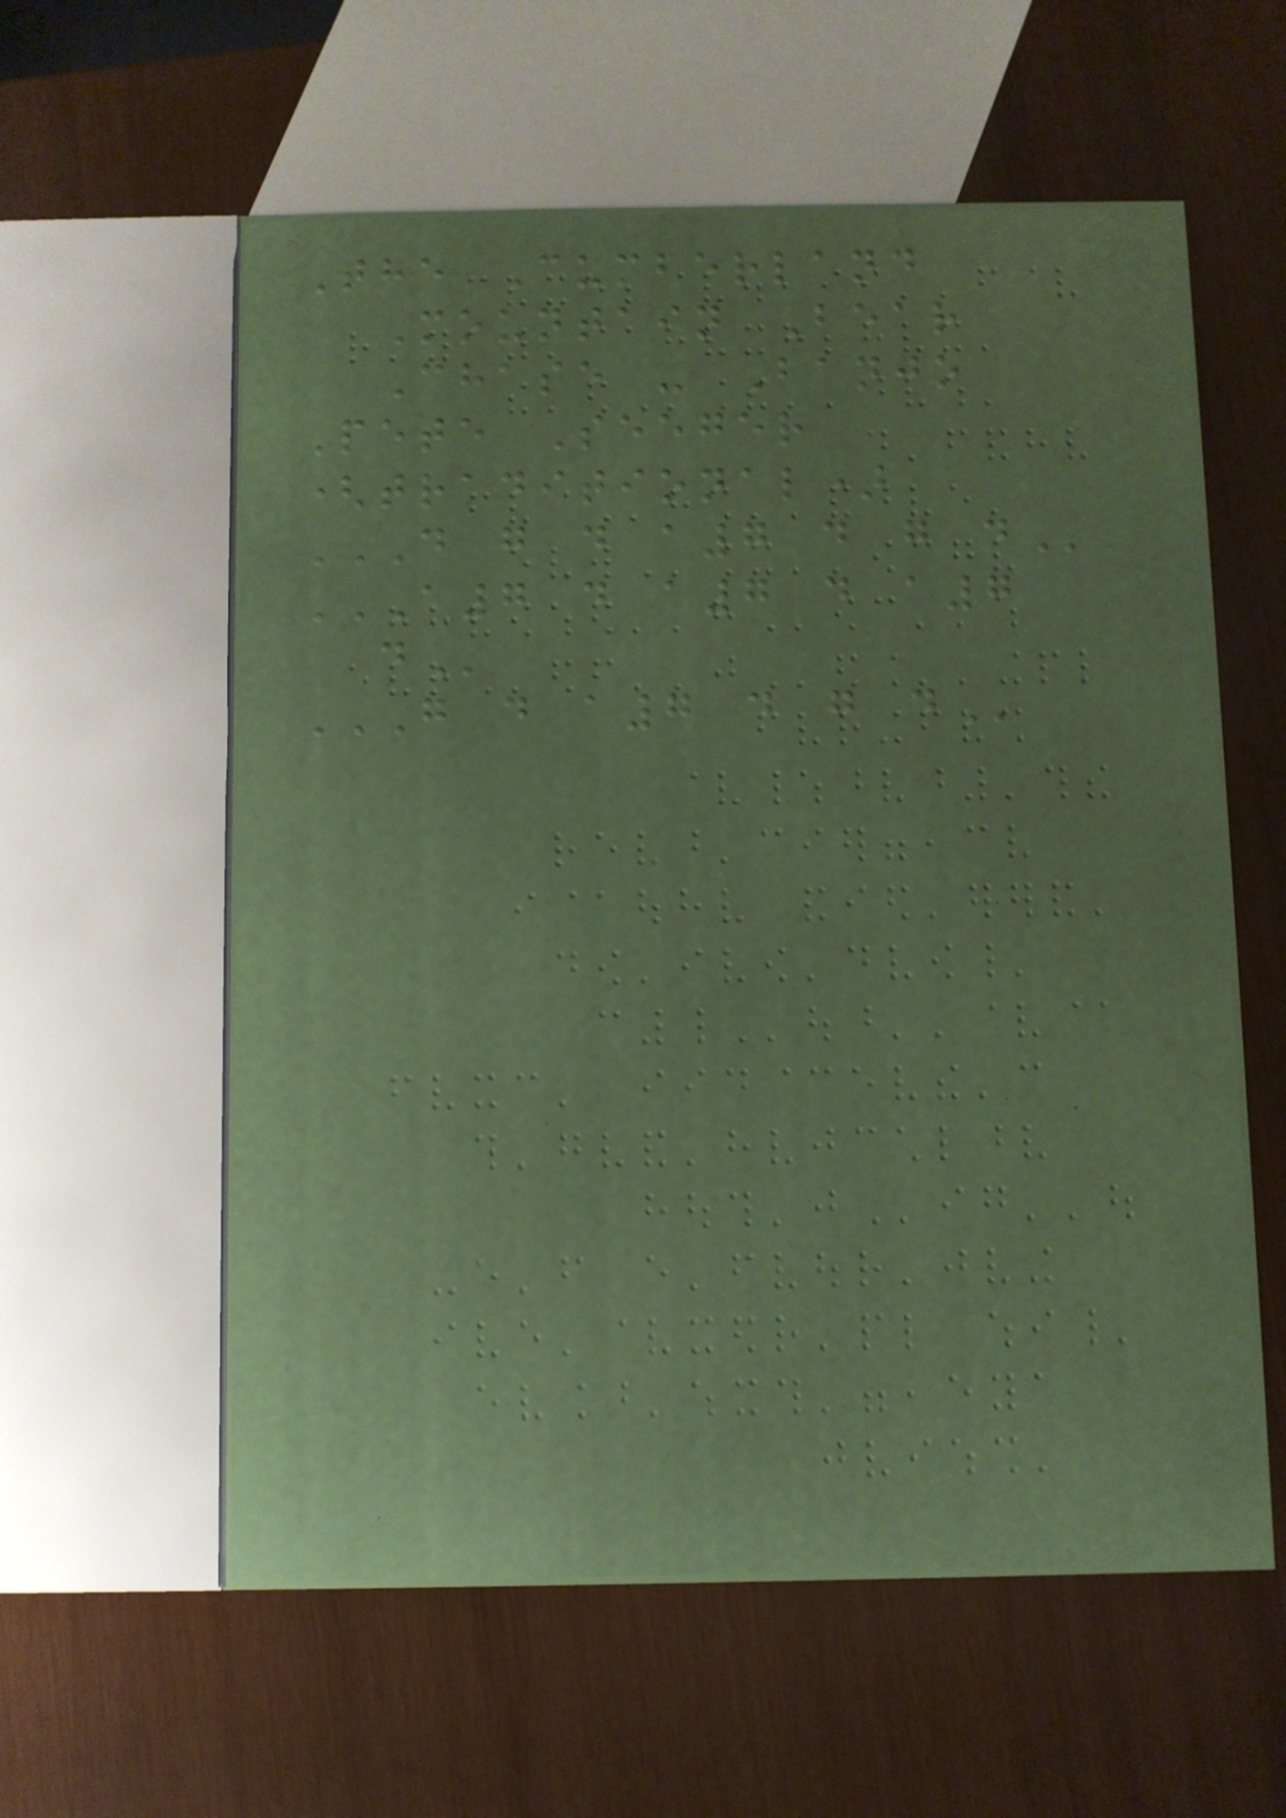The Cumberland
Mountain Bear
Chase - Banjo
Pete Seeger
(traditional)
D G D A7 D G D
A7 D A7 D A7
D
G D A7 D G D
